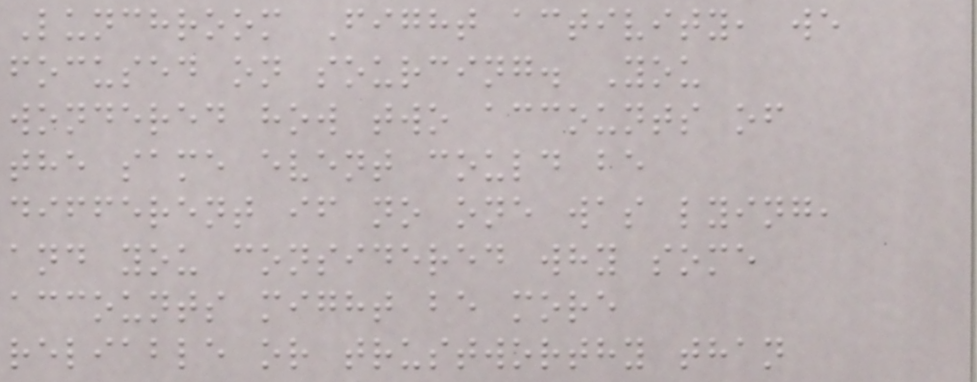Lunchroom Fight activity, we
focused on sourcing. You
wondered how two accounts of
the same event could be
different if no one was lying,
and you considered why some
accounts might be more
reliable or trustworthy than
